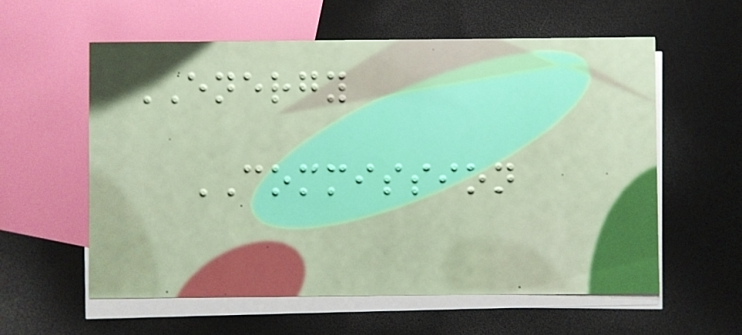ENERGY
COMMISSION
